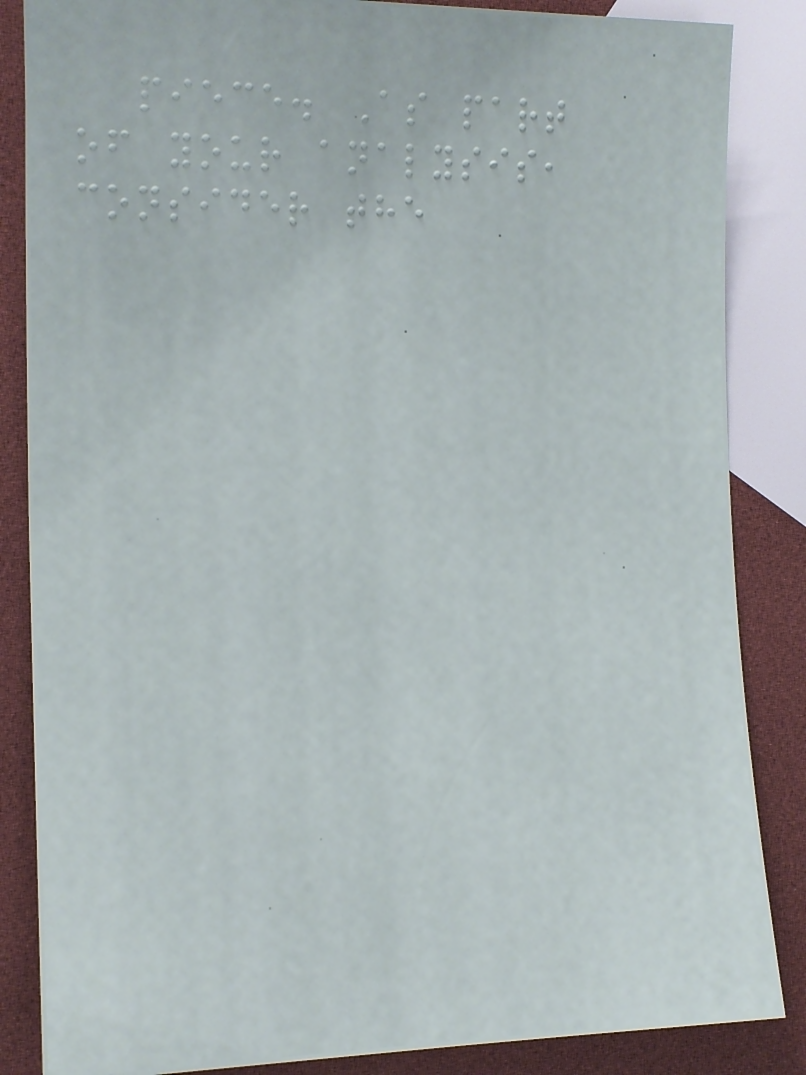piece. As part
of your analysis,
consider the
